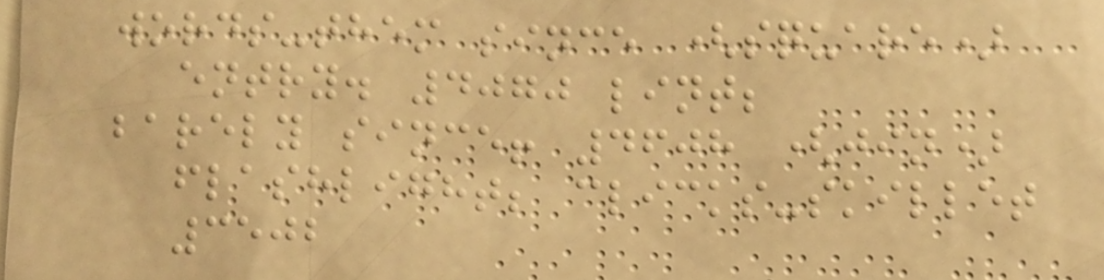words-them since (square)
entry. 4070 lint;
barely since! 4608 (jin)
flashlight; clicks-skillet
3502
